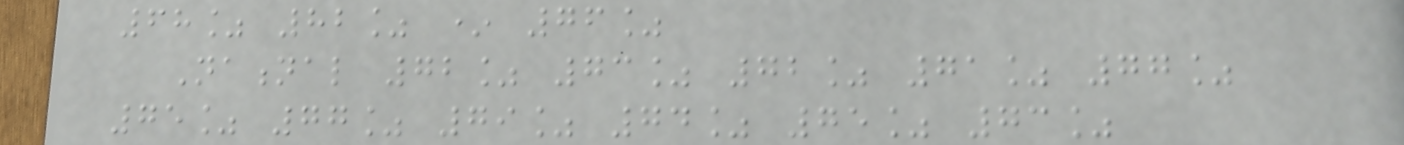68% 82% * 76%
National 72% 73% 72% 71% 77%
75% 77% 79% 74% 75% 73%
